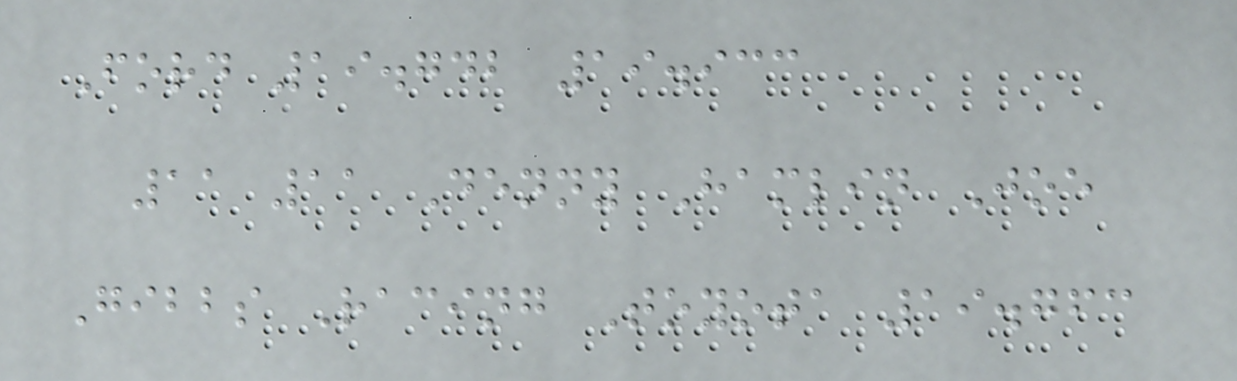Ford 19.742 19.933
11 11 Denny Hamlin Joe
Gibbs Racing Toyota 19.763
